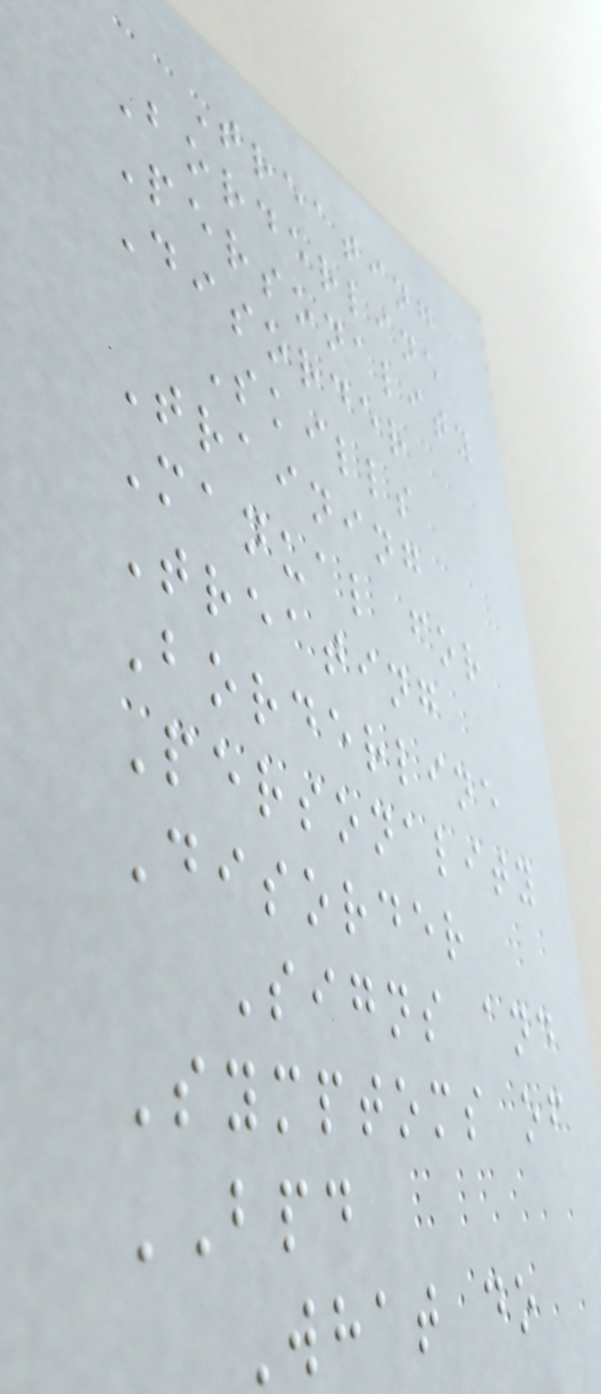Treating
Borderline
Personality
Disorder
Skills
Training
Manual for
Treating
Borderline
Personality
Disorder
Signs and
Symptoms of
BPD
What do
